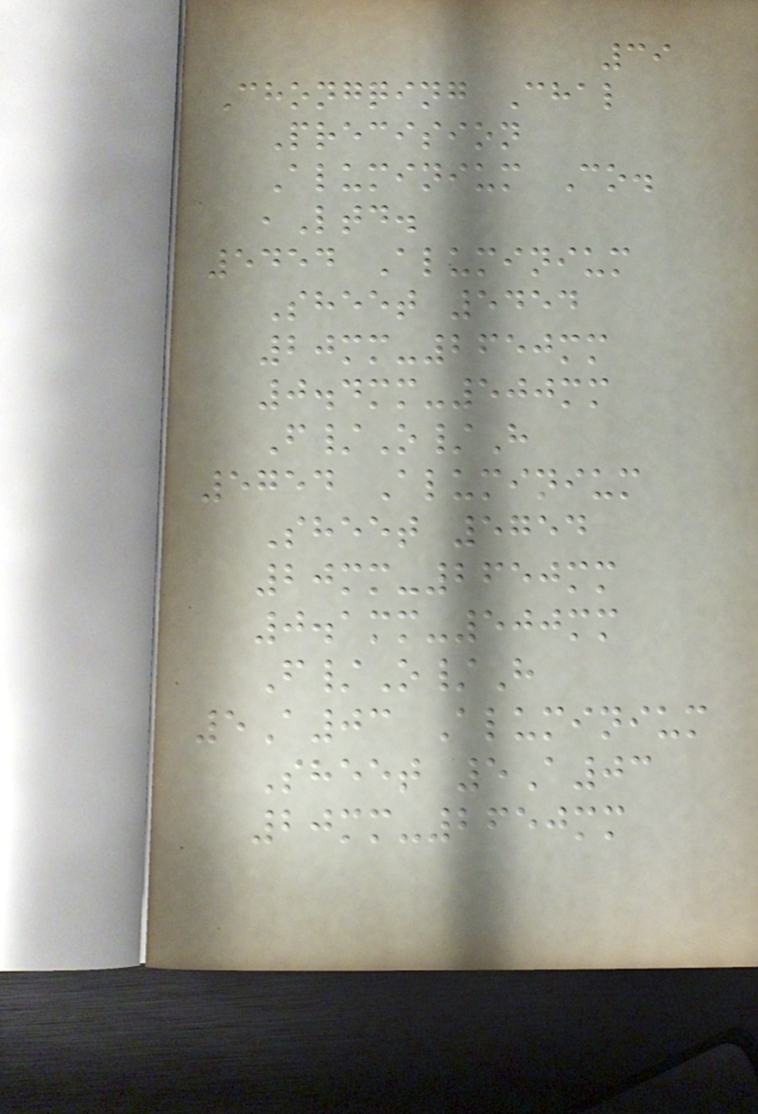39
Chongqing Chal
Precision
Aluminium Co.
,Ltd.
5454 Aluminium
Sheet 5454
20mm-2650mm
0.4mm-500mm
F/O/H
5754 Aluminium
Sheet 5754
20mm-2650mm
0.1mm-500mm
F/O/H
5A03 Aluminium
Sheet 5A03
20mm-2650mm
